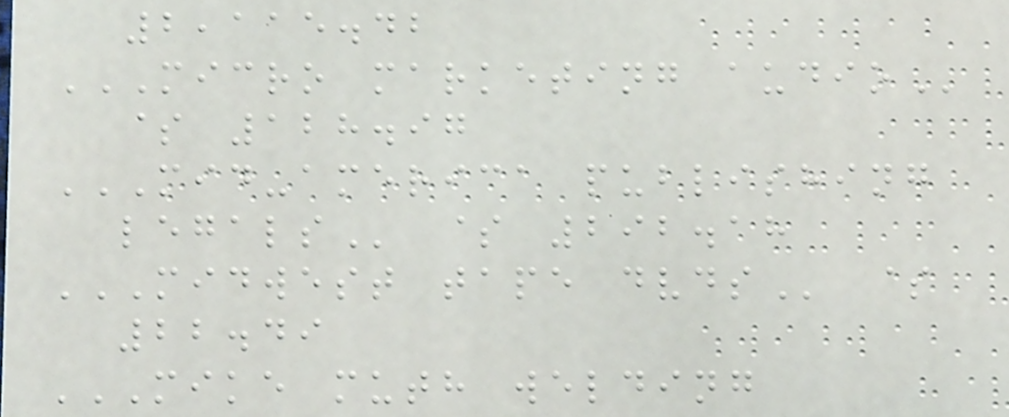2,115.42
MICRO MARKETING AUDIO
$ 128.97
MID-AMERICA PUBLISHING
LEGALS $ 292.18
MIDWEST TAPE DVDS $
22.49
MIKE MUTH WELDING
